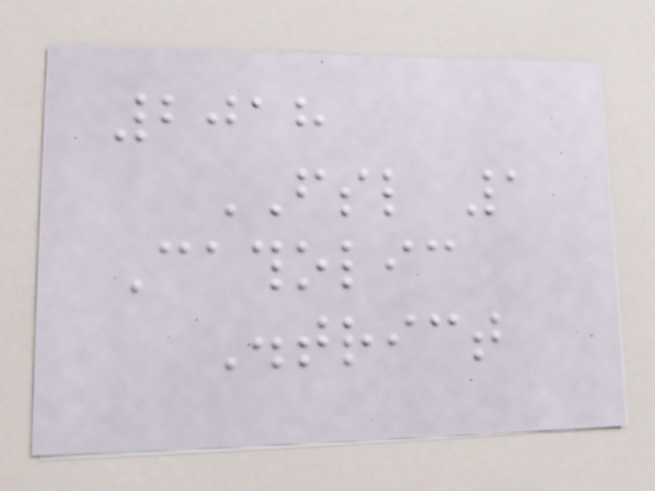2018
FSL 1
Catholic
District
